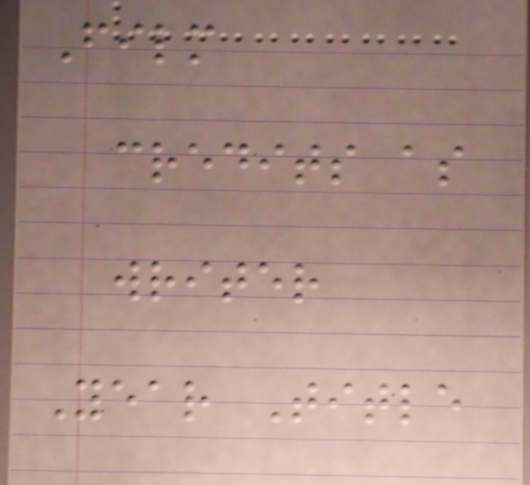Film
credits as
writer
Year Title
